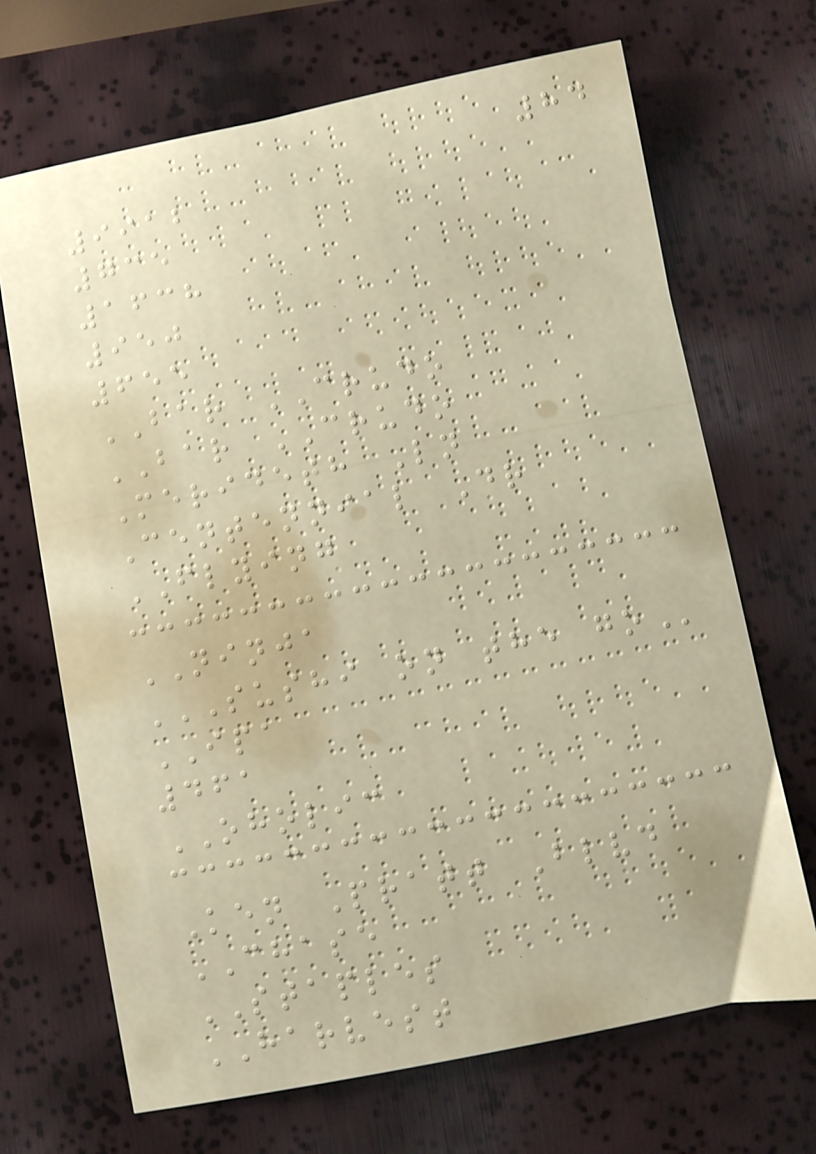84
9912
735
1638
950
655
BAR CRUDO
BAR CRUDO
Merideth Ln
Centennial Dr
FLYING
NINJA
SUSHI ON THE GO
IPA
461
OHOLIC
Ken Pratt Blvd
CHASE
STAPLES
HARVEST
